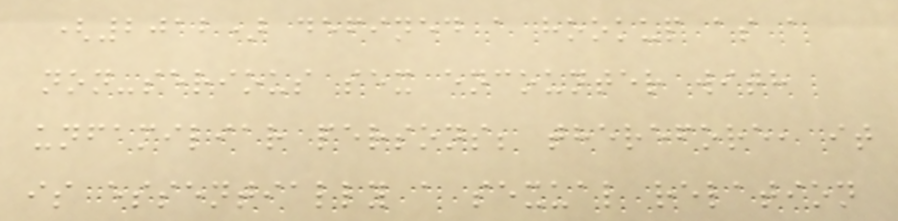(2012) defined a hookup as a
non-serious sex encounter with
unfamiliar persons; therefore, it
is essentially a sexual relation
